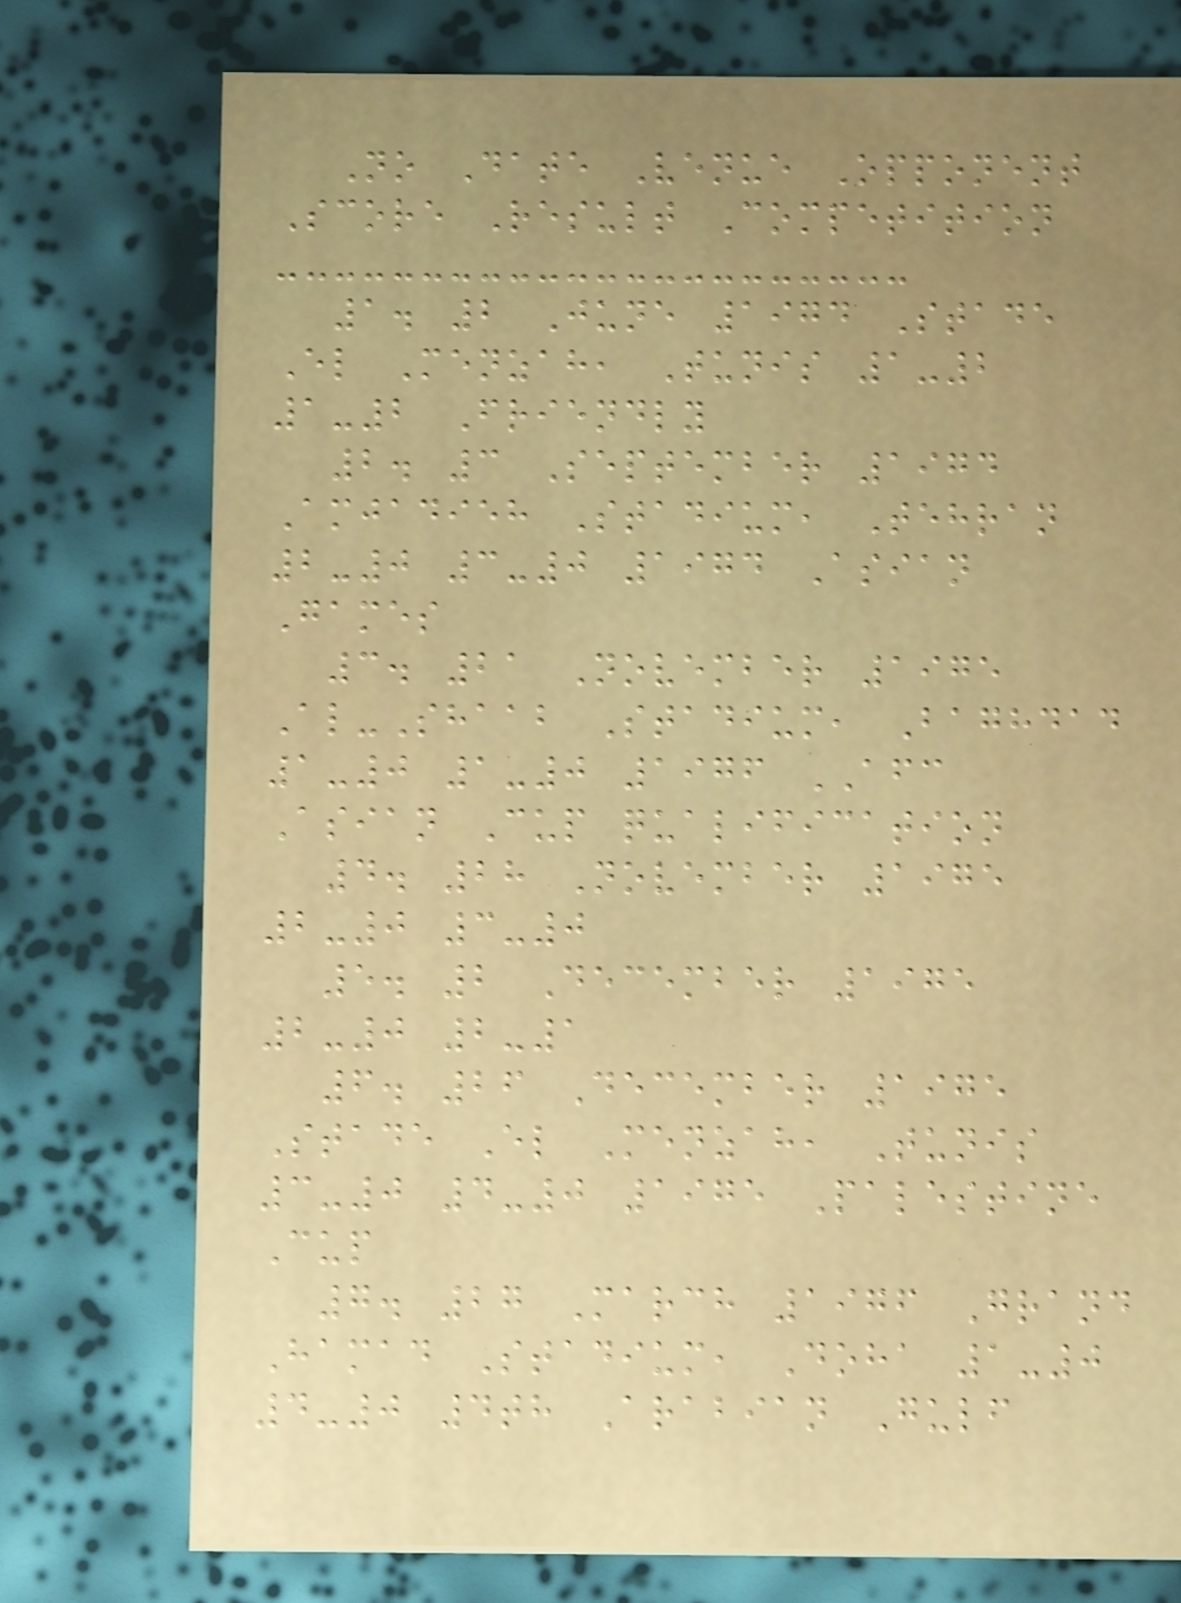No Date Venue Opponent
Score Result Competition
1. 2 June 1974 Stade
El Menzah, Tunis 1-2
1-2 Friendly
2. 3 September 1974
Amjadieh Stadium, Tehran
2-0 3-0 1974 Asian
Games
3. 21 November 1975
Al-Shaab Stadium, Baghdad
1-0 1-0 1976 AFC
Asian Cup qualification
4. 28 November 1975
2-0 3-0
5. 2 December 1975
2-0 2-1
6. 26 December 1975
Stade El Menzah, Tunis
3-0 4-0 1975 Palestine
Cup
7. 27 March 1976 Grand
Hamad Stadium, Doha 1-0
4-0 4th Arabian Gulf
